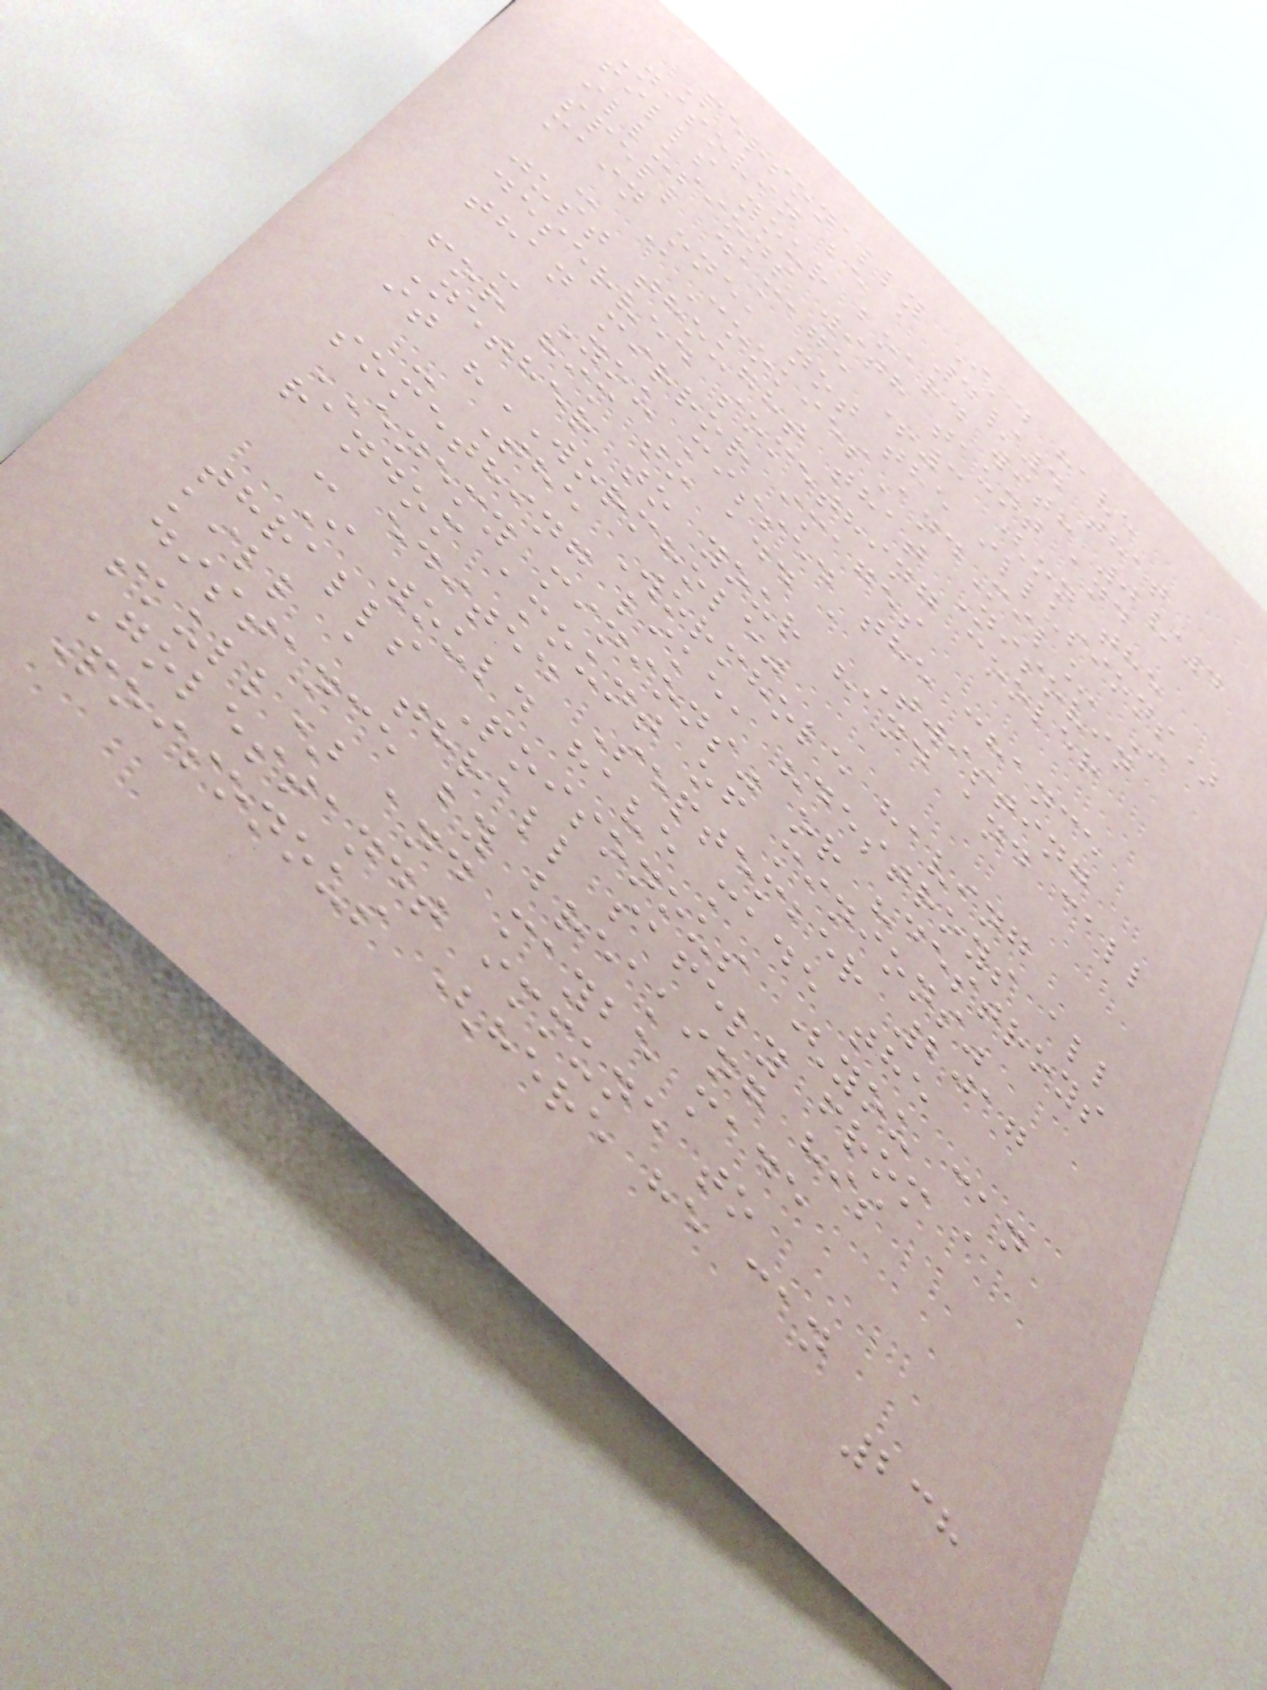Personally I'd have
Nisovin be a 4/4 that
fills your board with 0/4
illusions with taunt and
spell damage +3 (on the
main one, not the illusions)
- @CookiesAndMil_ I
just thought that Nisovin
deserved something cooler
than mirror images
- You missed the chance
for him to add a Twisting
Nether to your hand and call
it "WORMHOLE"
- The Wormhole having
something like, "destroys all
ENEMY minions" or "destroys
random amount of minions"
- edited September 2017
I would have made the
thralls Poisonous (you can
kill a thrall safely from a
distance by breaking his
skull) and maybe made
Golestandt immune to
Poisonous (here he can
238
